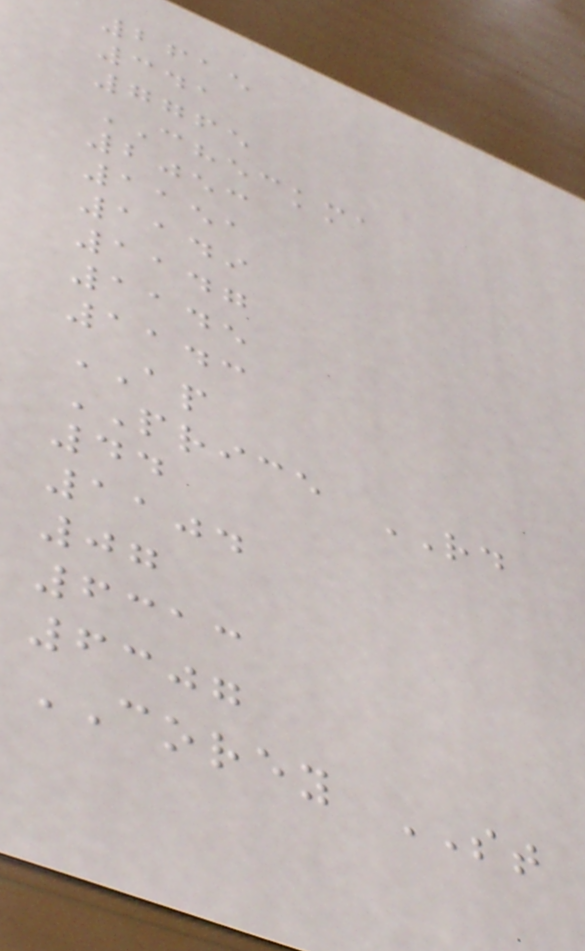2615
341
7765
CHECKMA
2053
1151
1149
1147
1145
1143
AP
PRICE RD
44
1104
07
6313
6307
COREY ST
